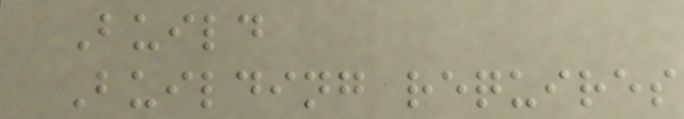Build
Building requires
